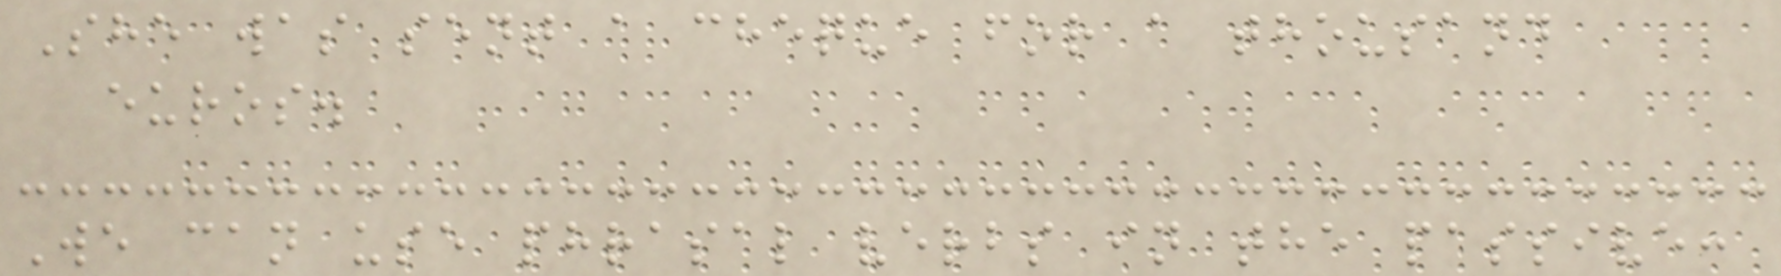She was sent a cheque for a thousand
euros.
We can use phrasal verbs in the passive:
